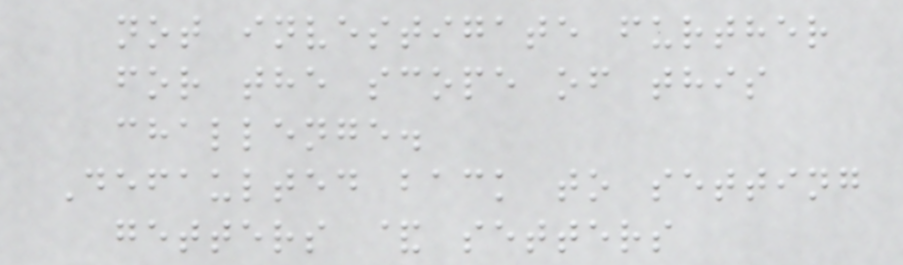not investigate further
for the scope of this
challenge.
Defaulted back to setting
getters & setters
